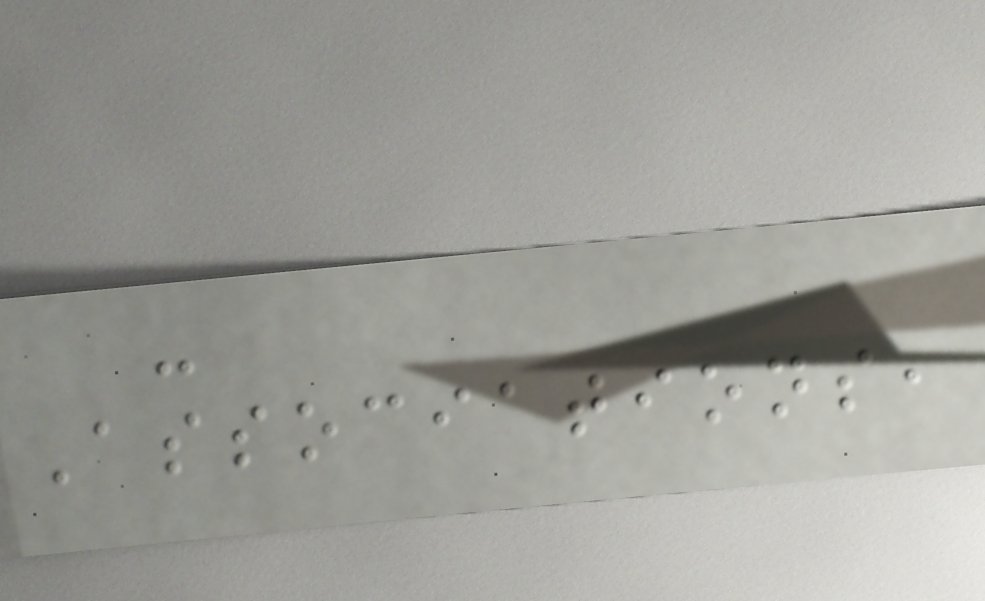-
Associations,
